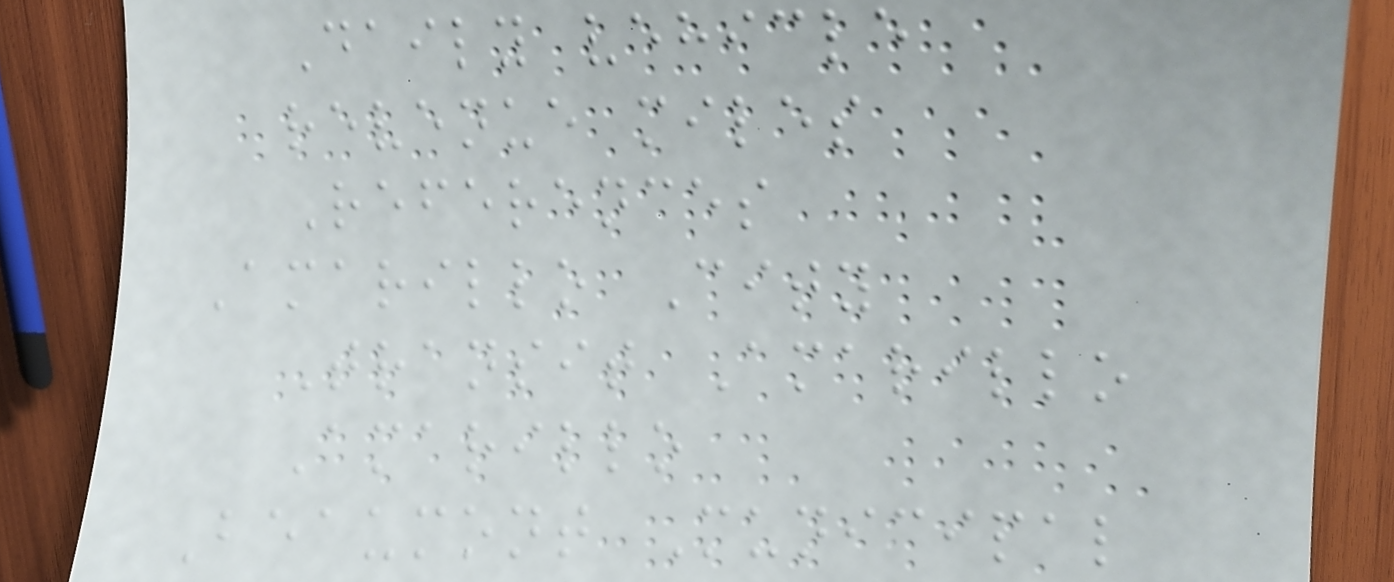Daily vehicle
revenue miles
References
Amarillo City
Transit Amarillo
Amarillo
Beaumont Municipal
